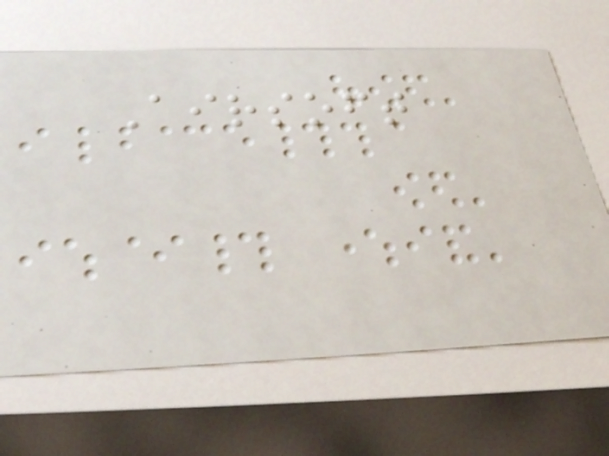Airsoft
